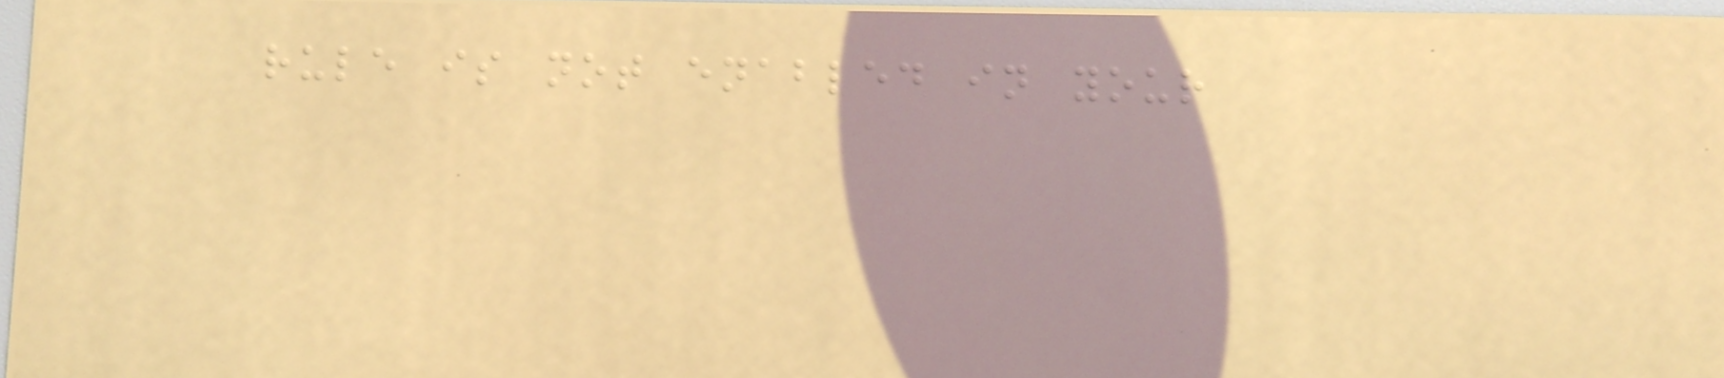rule is not enabled in your
